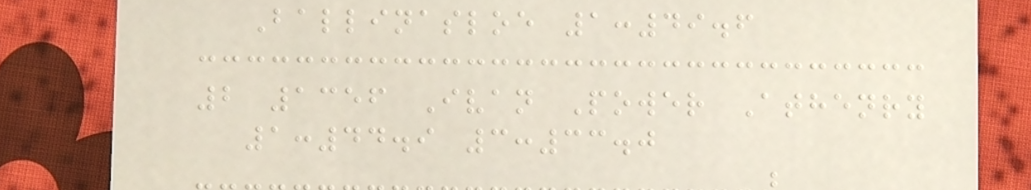Ballinasloe 1:49.6
2 1356 Ivan Power Athenry
1:44.9 3:33.0
